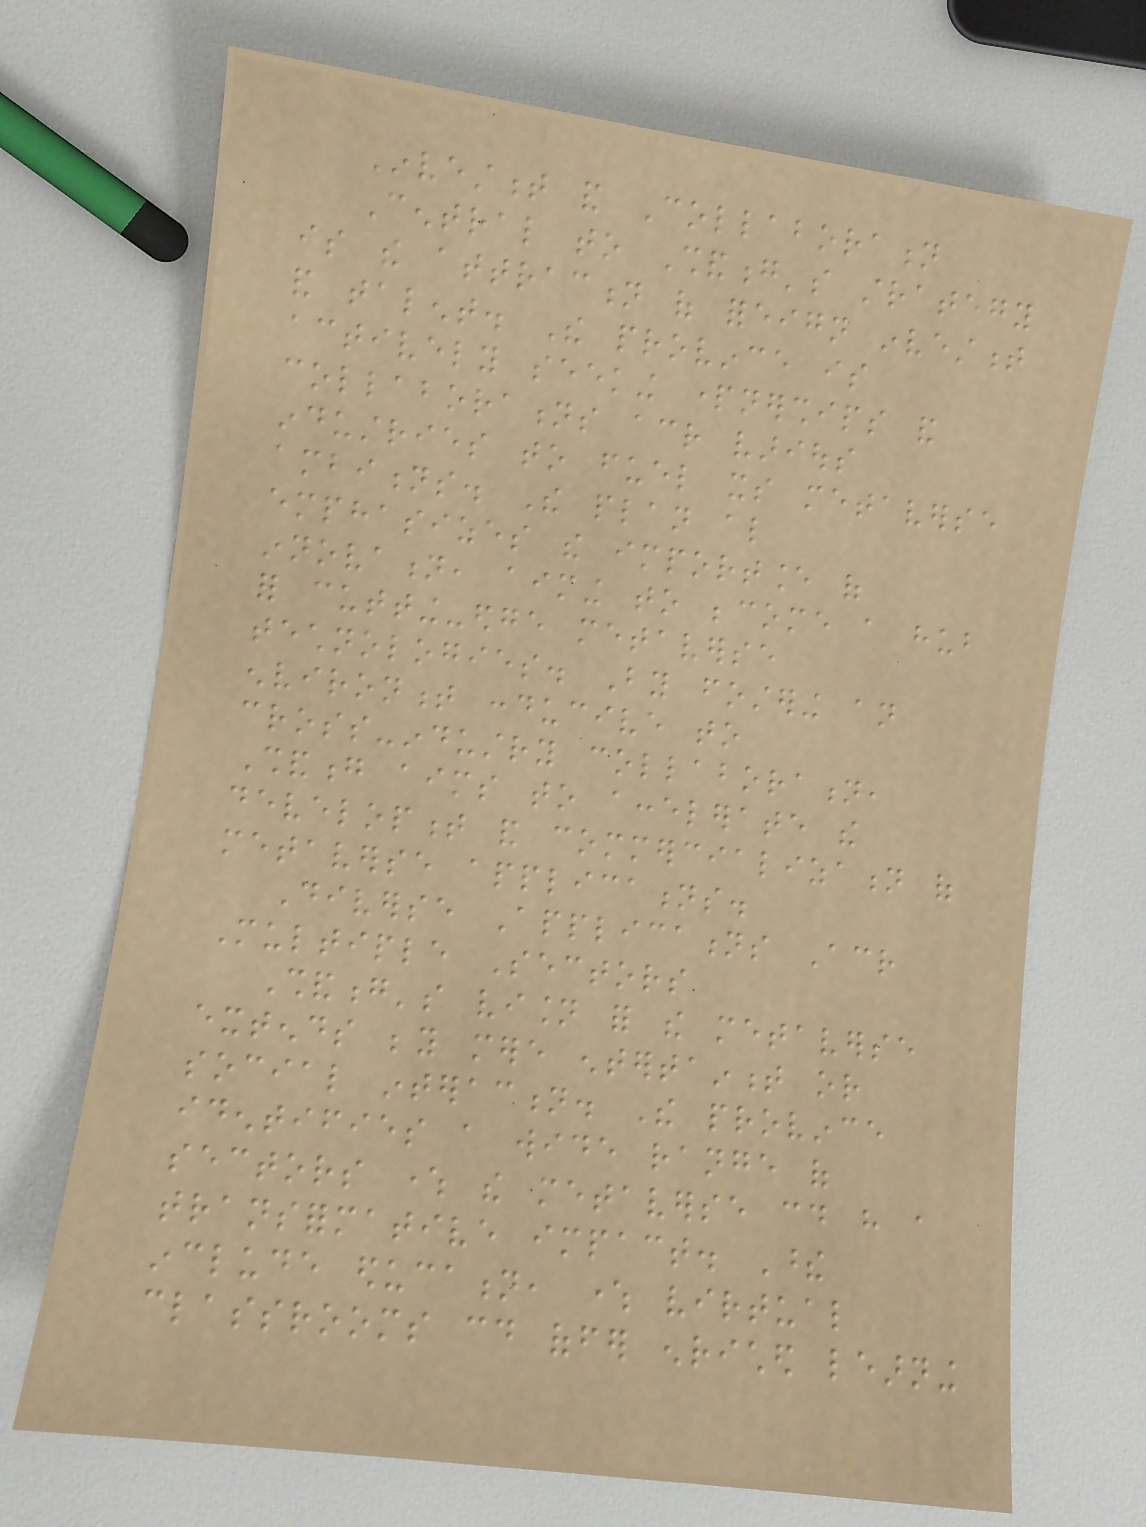Investment and Collaboration
Central to Shandong's strategy
is the attraction of foreign investment
and talent. The province is
actively seeking partnerships and
collaborations across various
industries to fuel its metaverse
ambitions. The plan also
emphasizes the importance of
innovation, aiming to become a hub
for cutting-edge metaverse
technologies. By fostering an
environment conducive to
cross-industry collaboration,
Shandong aims to accelerate the
development and commercialization of
metaverse applications.
Diverse Applications Across
Multiple Sectors
Shandong's vision for the metaverse
extends beyond mere entertainment or
social interaction. The province
identifies a wide range of
sectors where the metaverse could have a
transformative impact. These
include education, where virtual
classrooms could offer enriched learning
